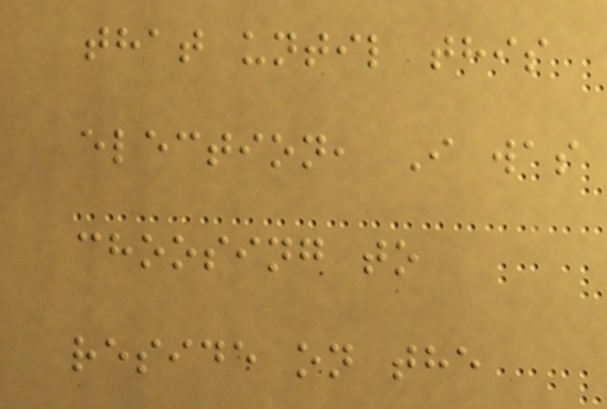that until this
election, I was
choosing to
reside on the
